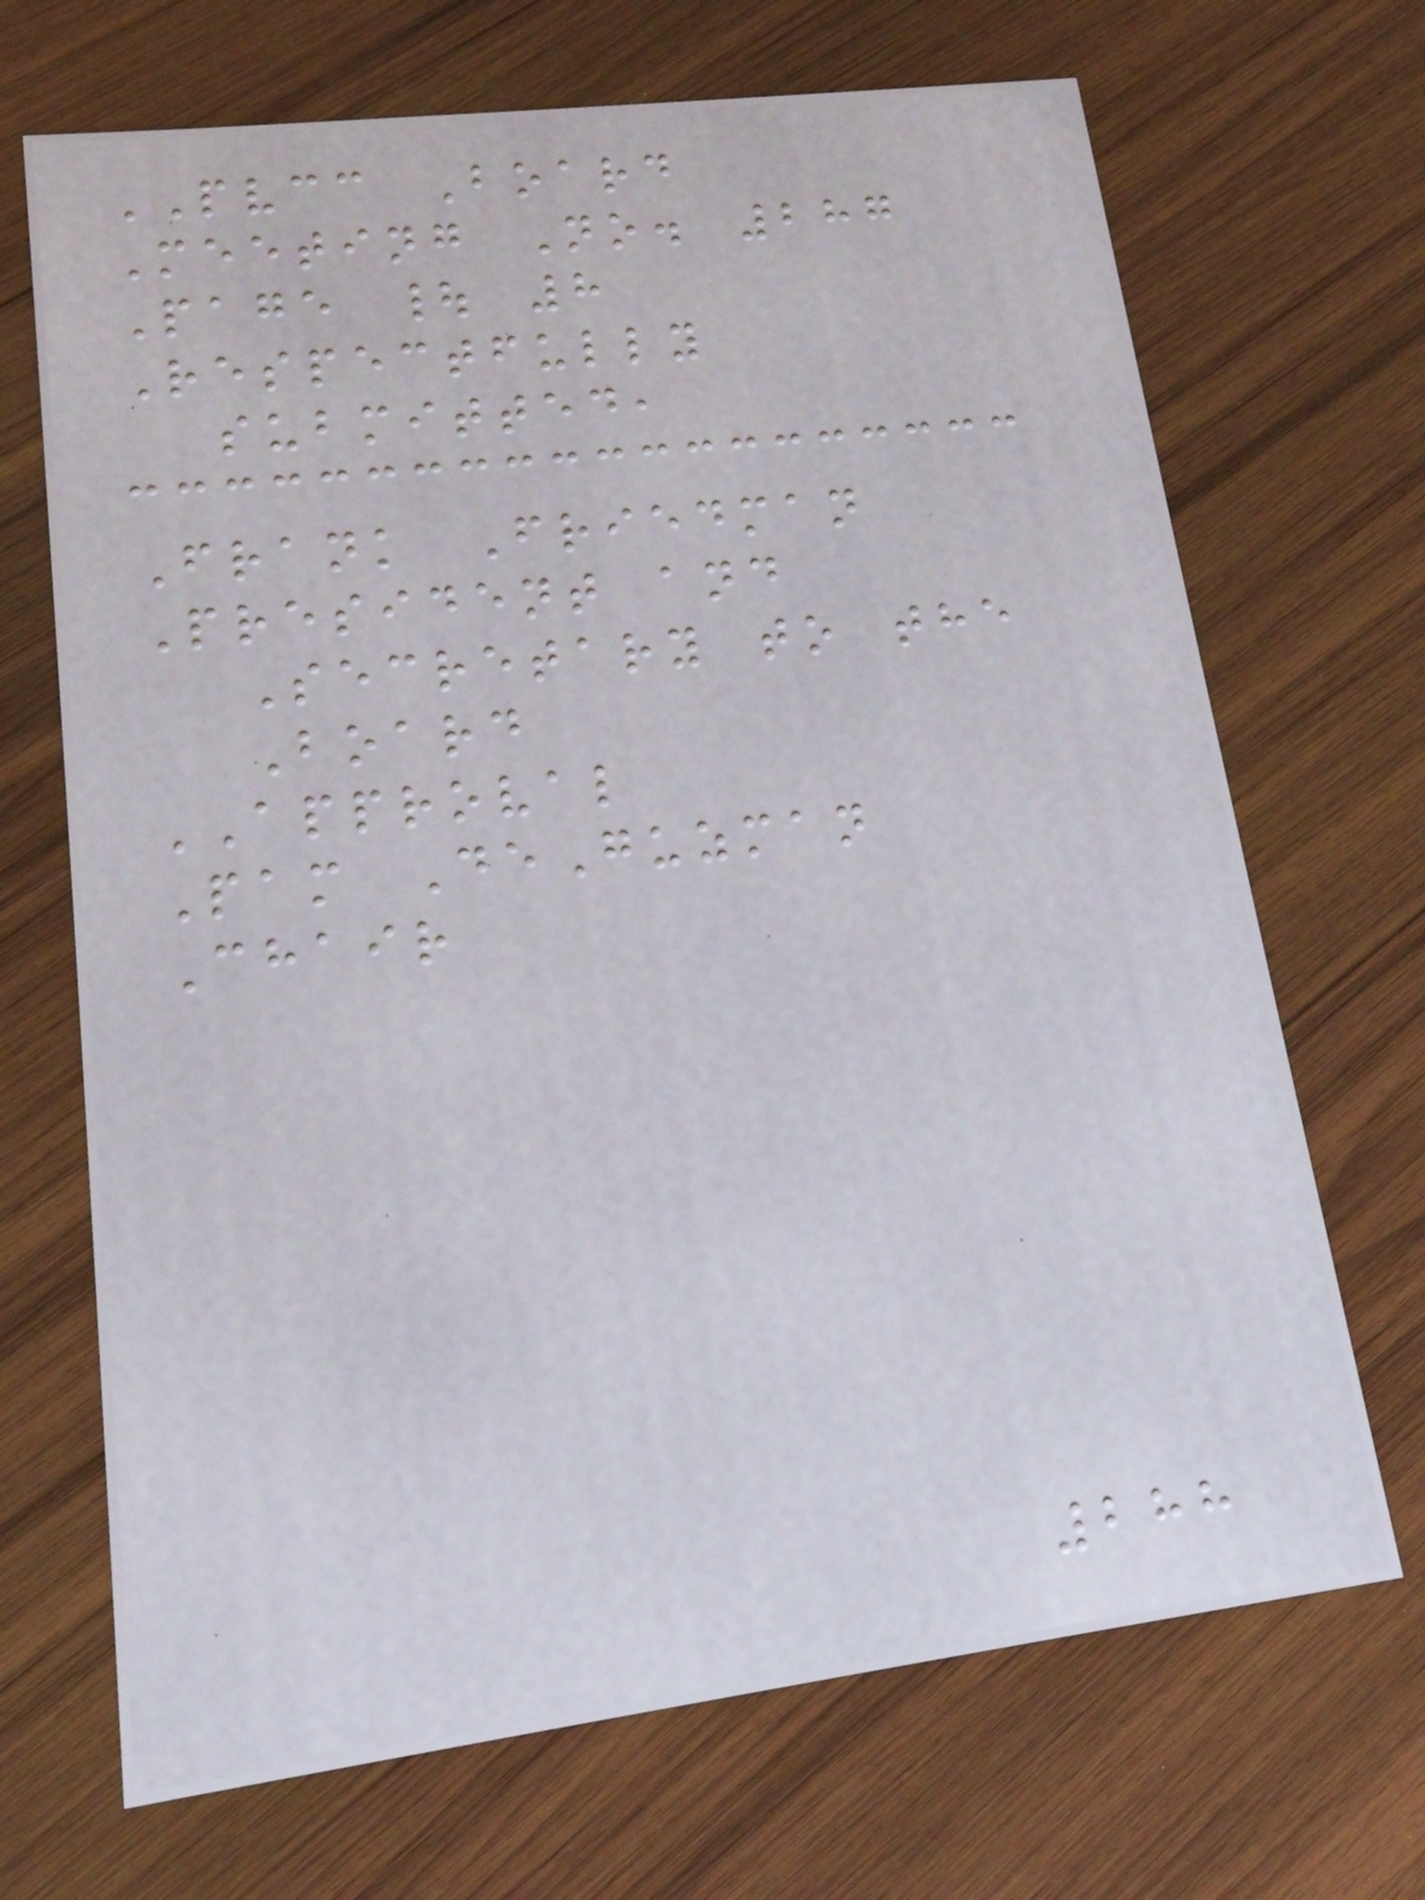PVCC Board
Meeting No. 287
Page | 8
Respectfully
submitted,
Frank Friedman
President and
Secretary to the
Board
APPROVAL
Pam DeGuzman
Chair
288
